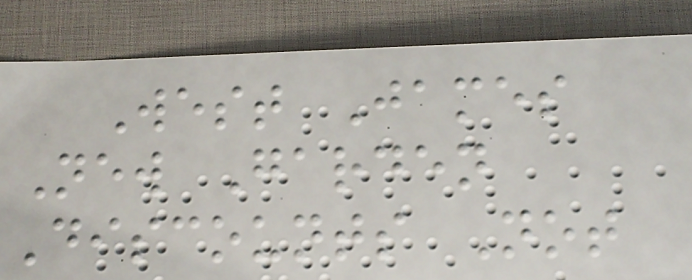West James
New Garden
Discounts Not
